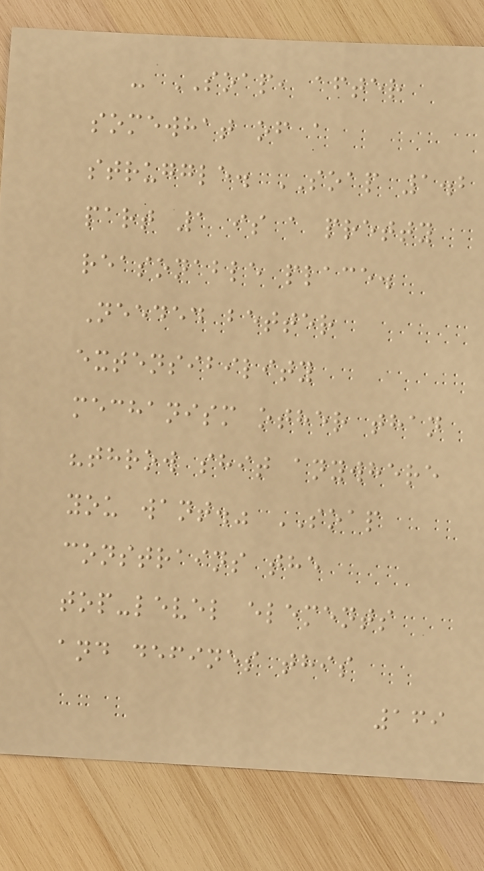- SOAP, after
somewhat of a
struggle. SOAP 1.2
part 1 is a pretty
reasonable place.
Needed better
extensibility
mechanism other than
"throw shit anywhere
you want." SOAP
constrains the
top-level elements
and defines this
169
